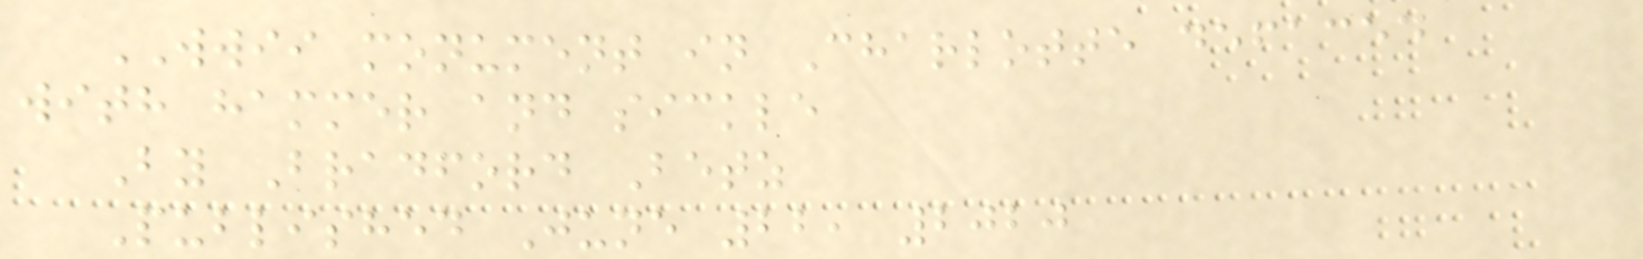WWII monument in Charlotte defaced
with hammer and sickle
By Bradford Betz
Published June 22, 2020
